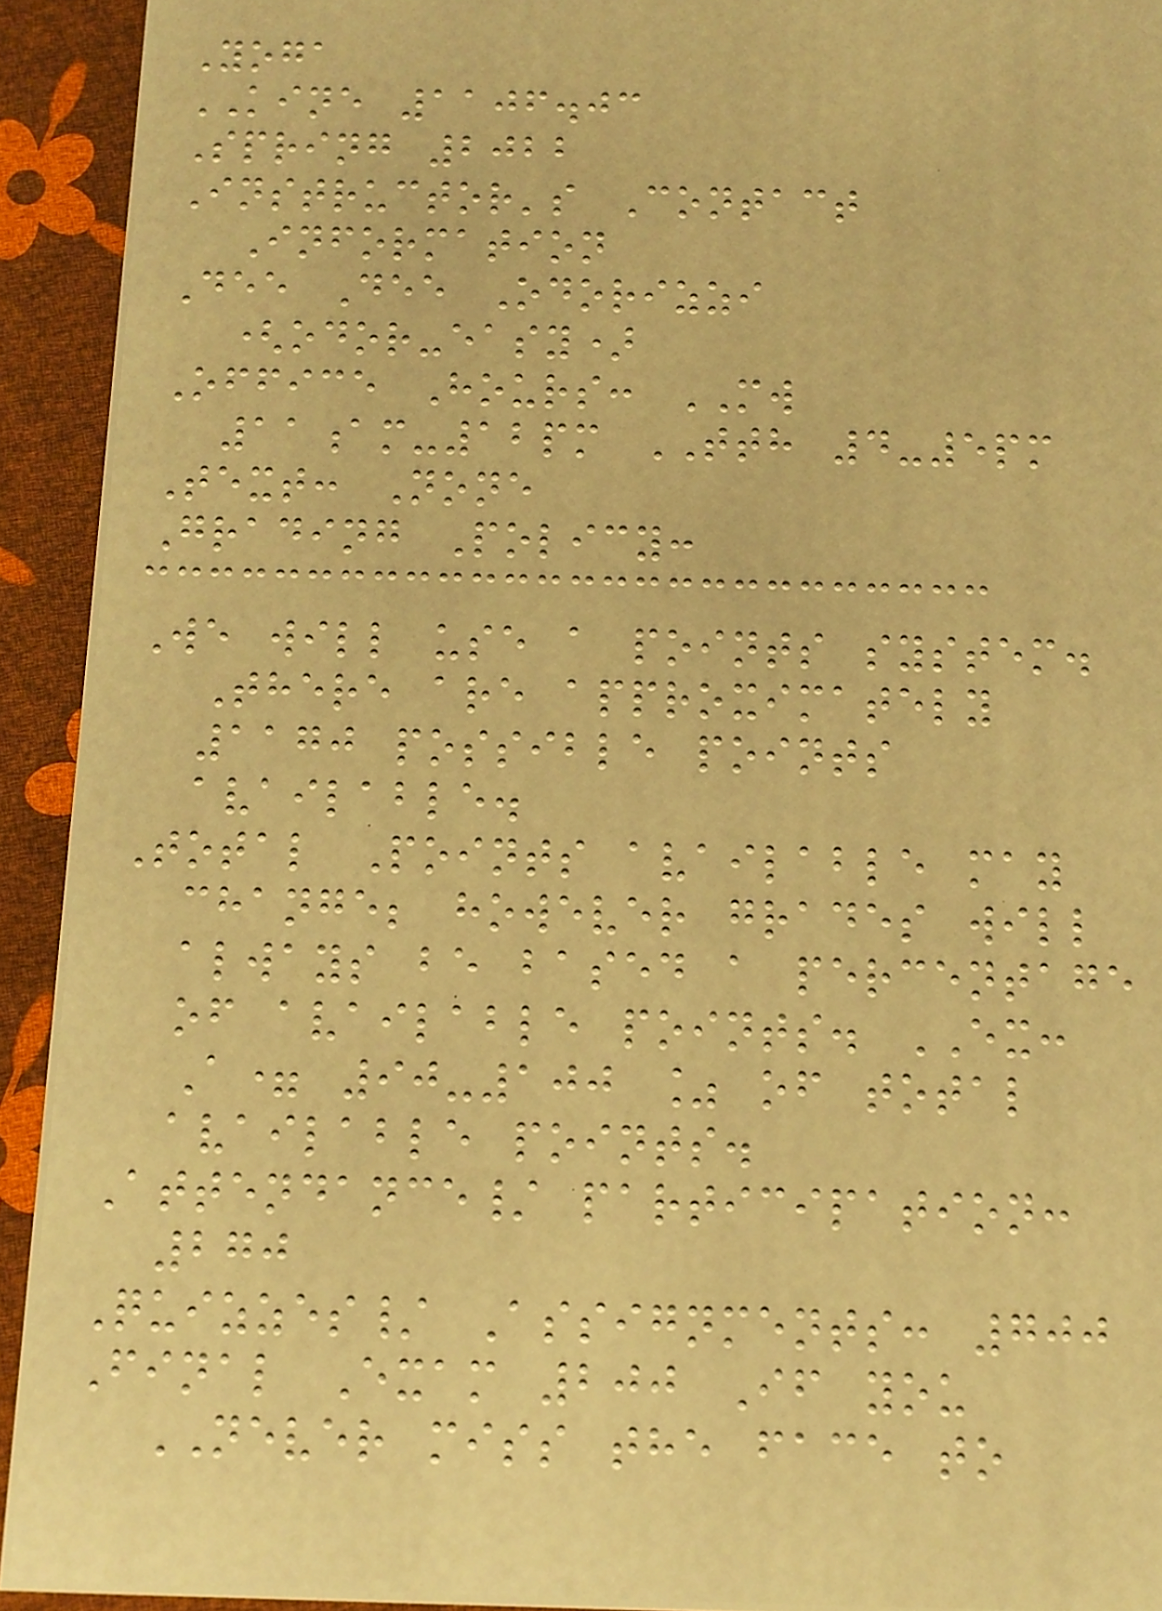Yoga
KINE 1106.03
Spring 2022
Instructor's Contact
Information
Dee Dee Odorizzi
(odor-easy)
Office Hours: MW
11am-12pm TTH 4-5pm
Text: None
Grading Policy:
We will use a points system.
There are approximately
1170 possible points
available.
Total Points available may
change; however grades will
always be based a percentage
of available points. EX:
A= 90-100 % of total
available points.
Attendance/ participation:
270
Quizzes/ Assignments: 700
Final Exam 200 If you
NEVER miss the face to
